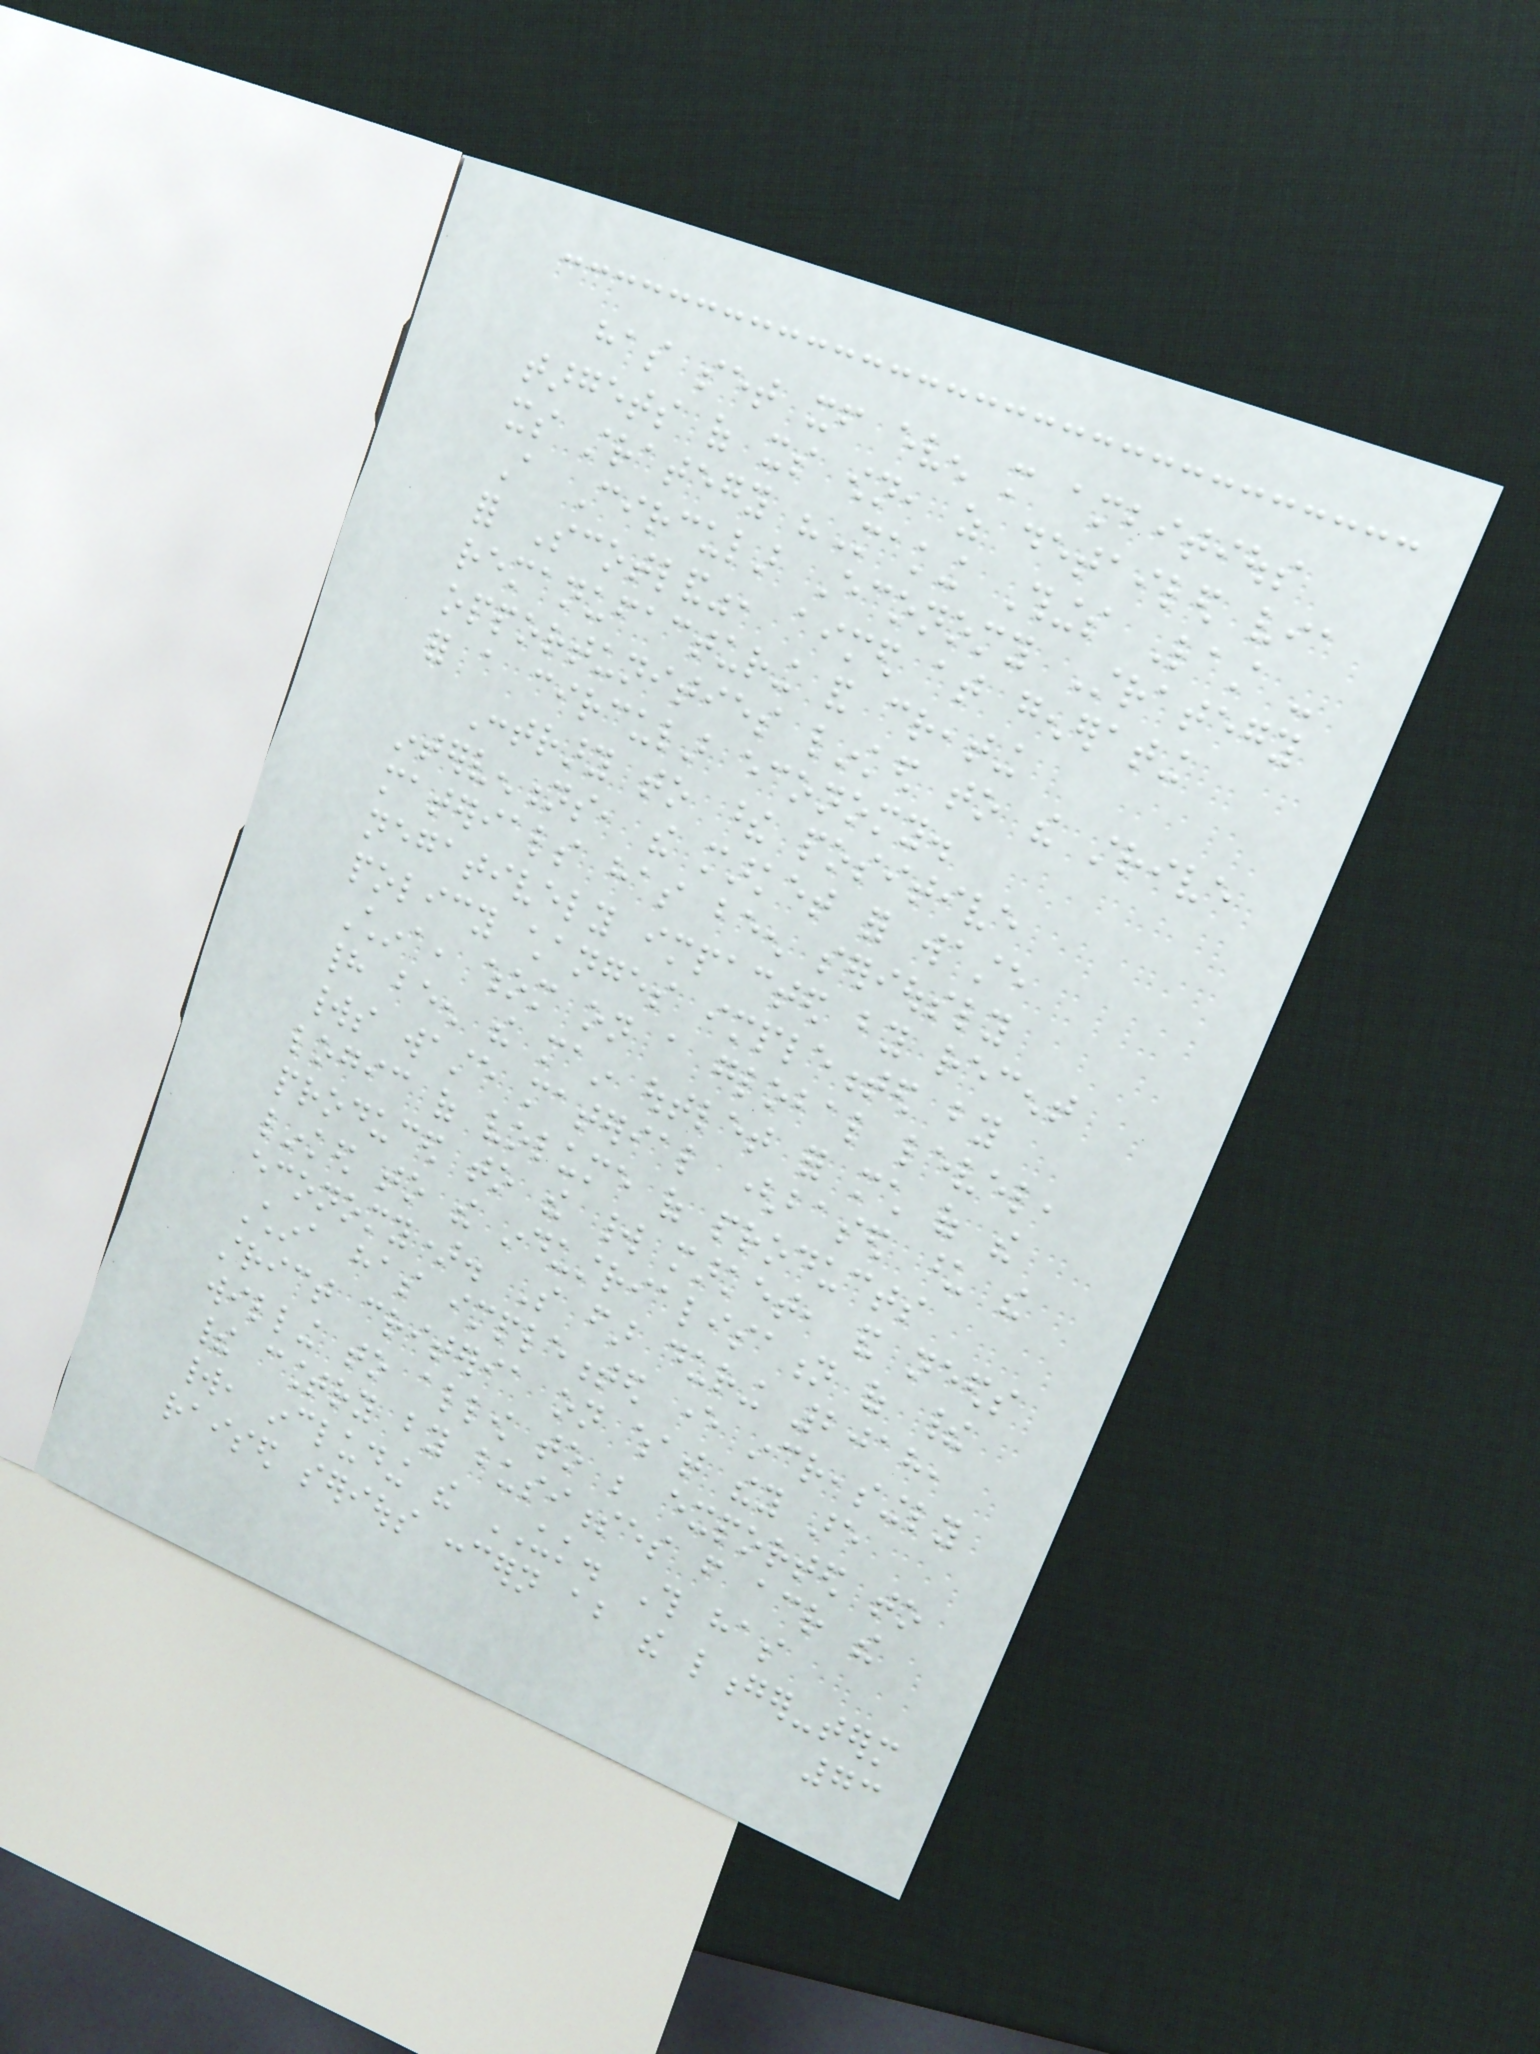has set itself even more ambitious
targets of its own, as detailed via
its strategy "Making Things Last -
A Circular Economy Strategy
for Scotland", aimed at generating
remanufacturing and creating
opportunities linked to the strive
for a circular economy.
Contrary to these positive
interventions, the market for waste
materials has been seriously
negatively impacted by recent
policy changes implemented by
China, whom on a global level,
had been the main outlet for much of the
worlds waste material (based upon the
logic of volume of products
produced to the world market, and needs
linked to the industrialisation of their
economy). So far during 2018,
China has implemented ever increasingly
strict criteria on what they are
willing to allow to be exported to
their country by businesses from across the
world, including the UK. This has
raised serious concern about the longer-term
73
